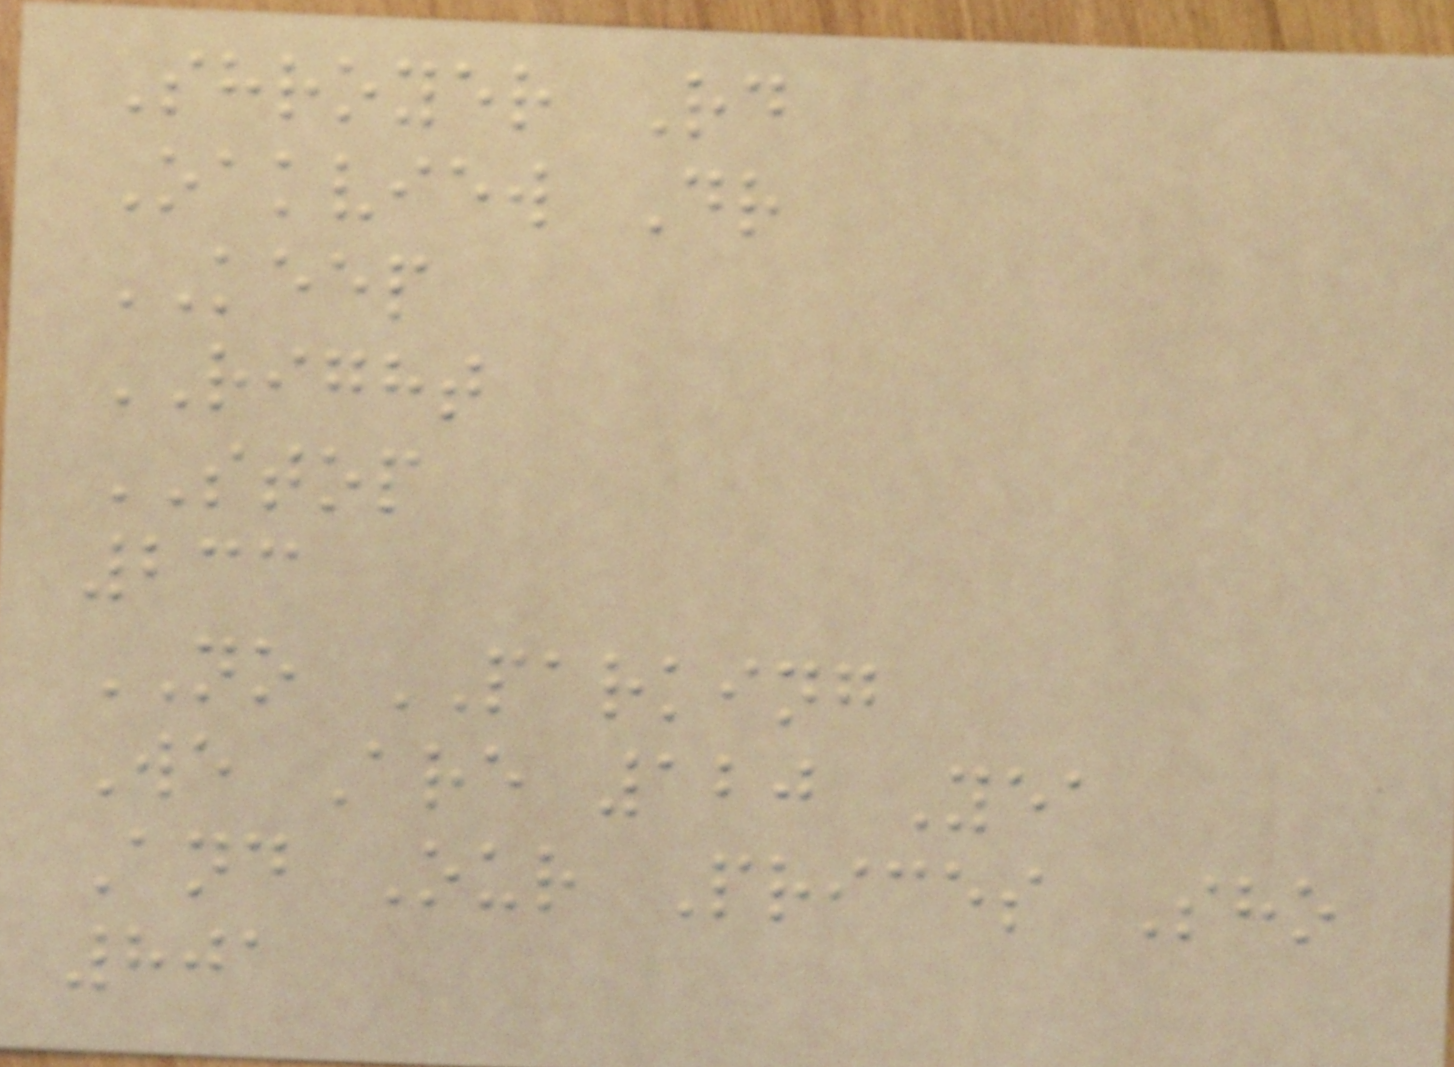Shroyer Rd
Oakview Dr
KEEP
RIGHT
STOP
233
NO PARKING
We Are 120 Yea
And Our Prices Sho
801
